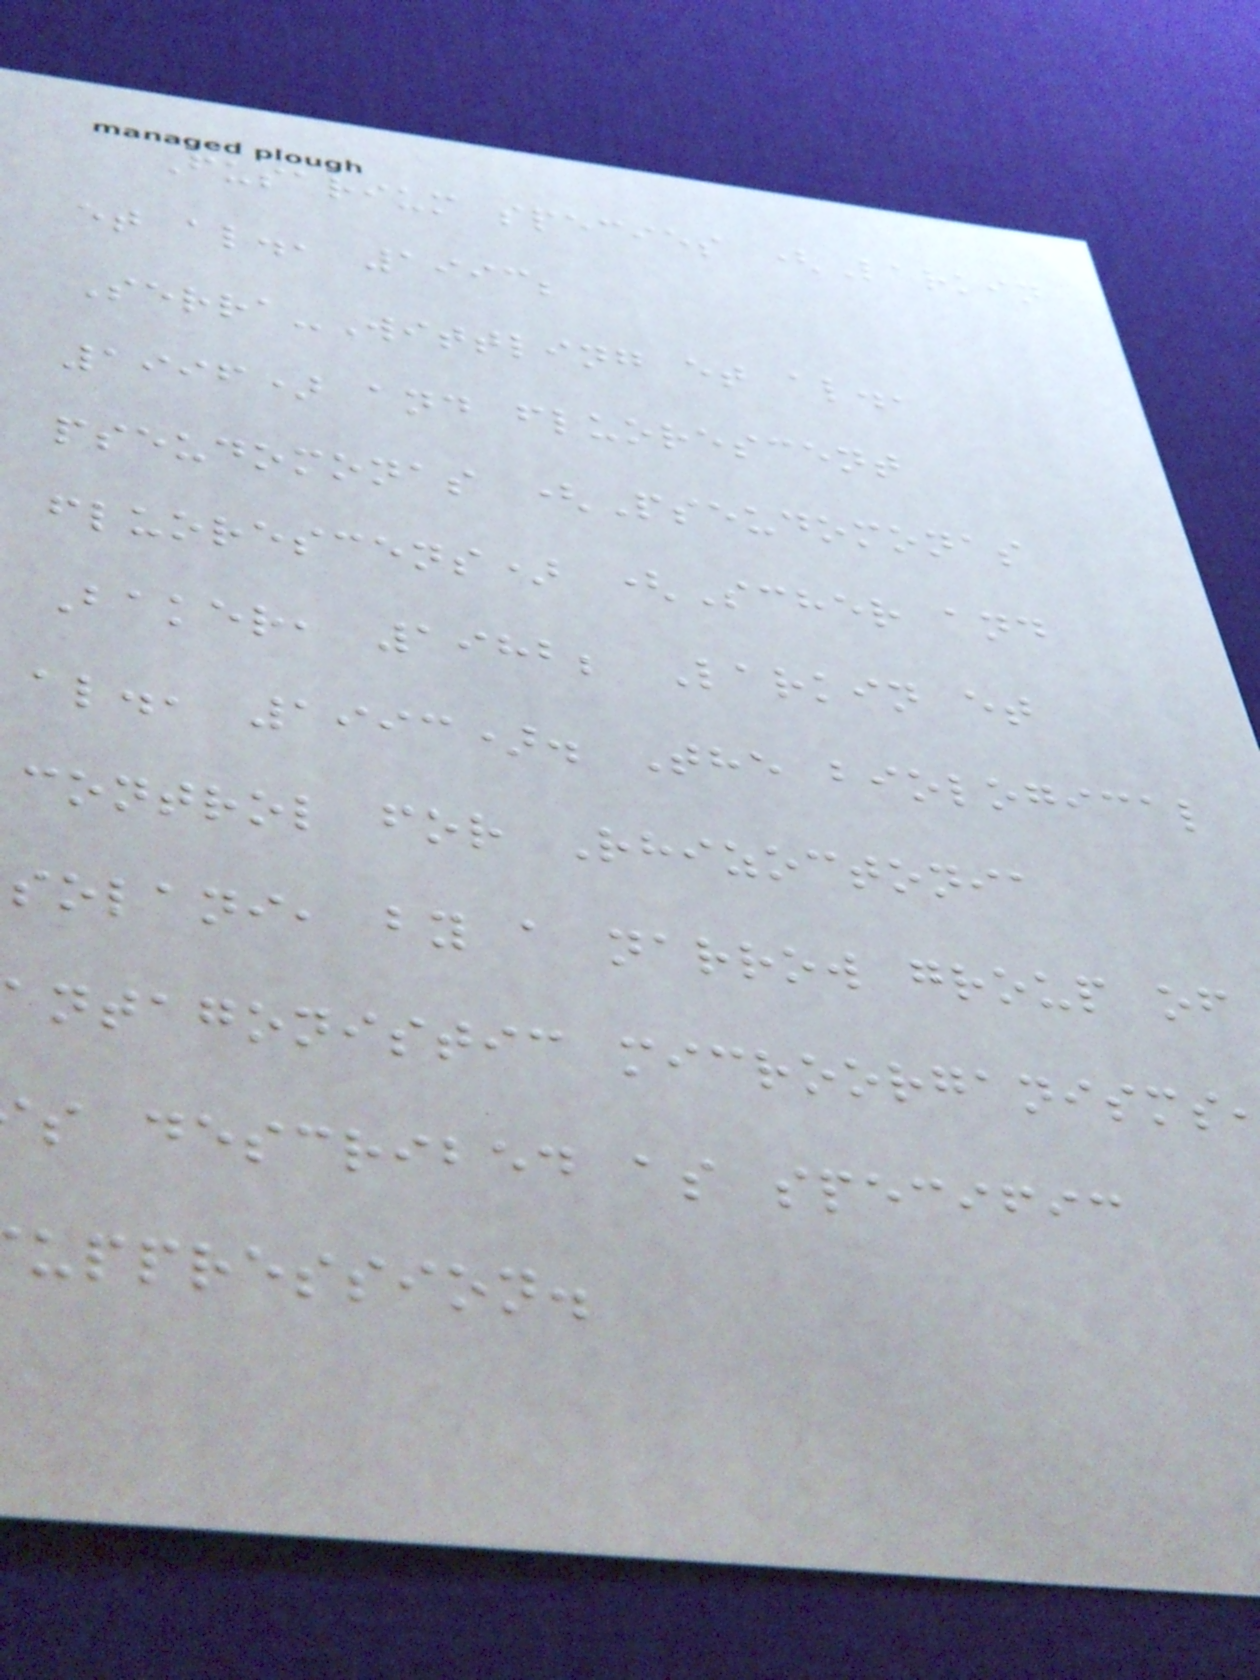Fusarium species (Larkin
et al., 1993;
Serra-Wittling et al.,
1996) and fluorescent
pseudomonas (Pseudomonas
fluorescens) (Scher and
Baker, 1982; Larkin et
al., 1993). The biological
control for Rhizoctonia
solani, by a narrow group of
antagonistic microorganisms
s described as specific
uppression.
